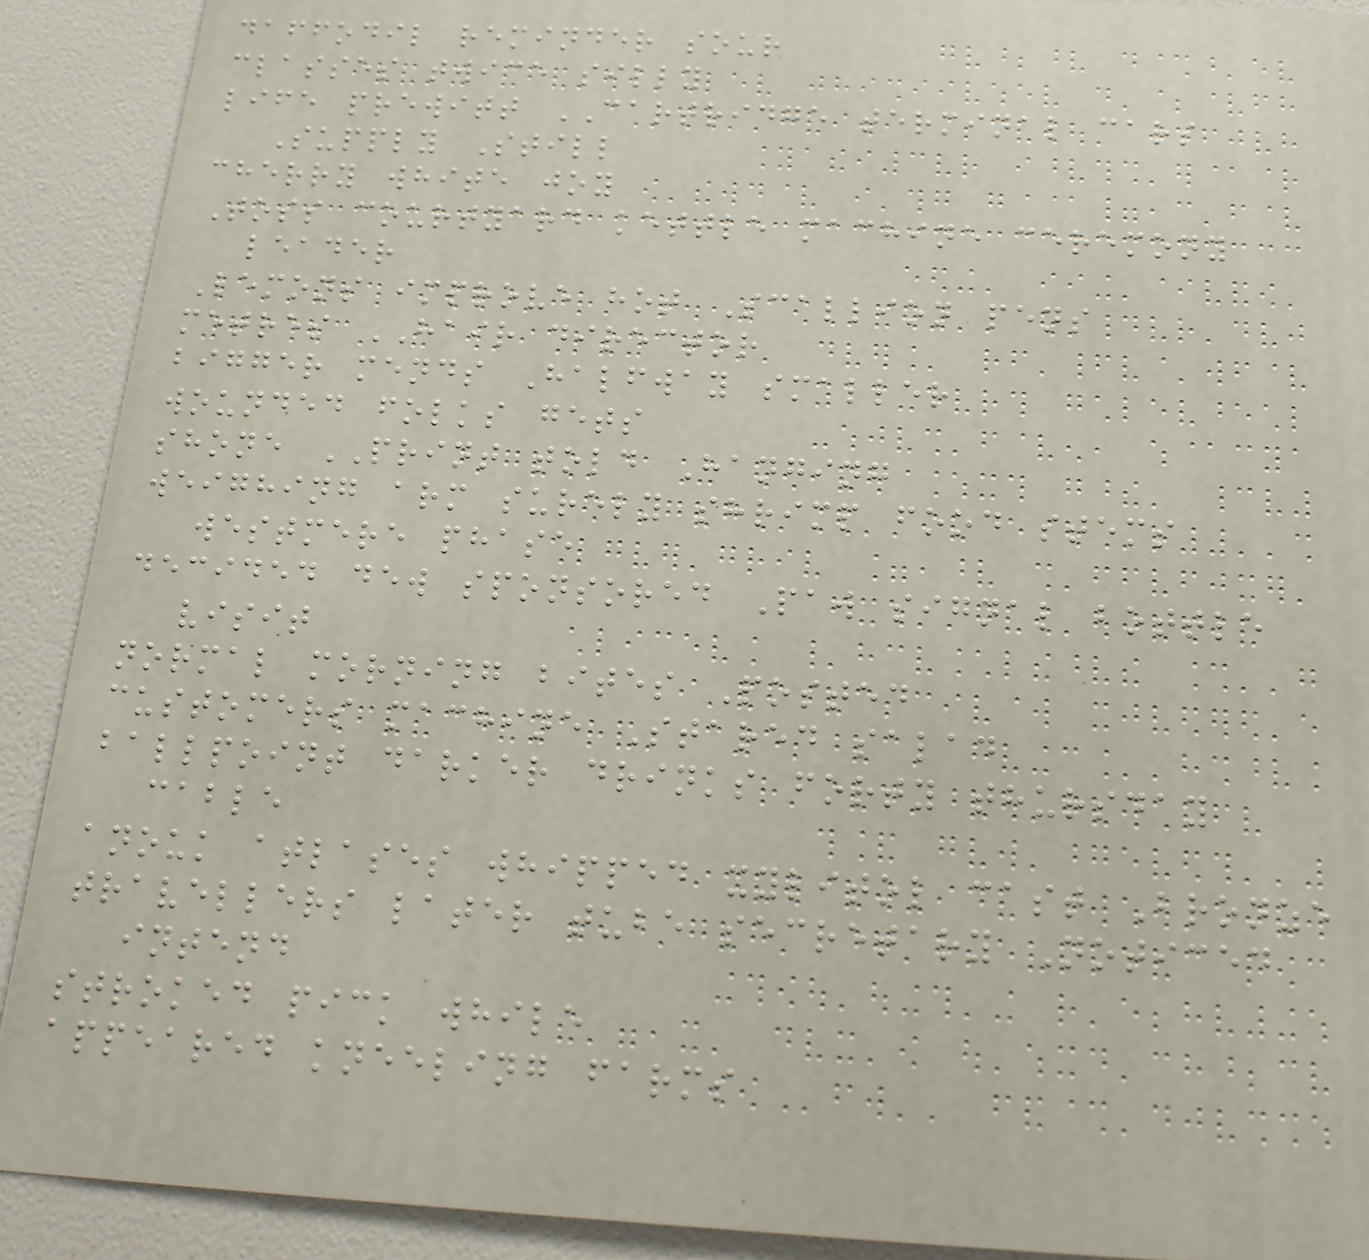daffodil reminder sour
classes twice silly
life prewitt CARTRIDGE terminal cars
Supply Still
cherry white joy
Toss courtyard kettle machine ceremony
leader
Lemons improve hot Scallion pens
metres HAIR director
bigger mends Halfway smaller
wounded folks gets
shone PRINT told Hanging
weighing arm surely shrimp food stems
westmere phase
decided dew sponsored Paw signal bottle
visit
normal morning bites Posted
customers machine Stared salad
ballpoint darker drinks forty thursday
cable
anouk atlases whipped xylitol cast Bronze
travellers later tube secretary Noticed
intend
stroked pick while
appeared kneeling farms
